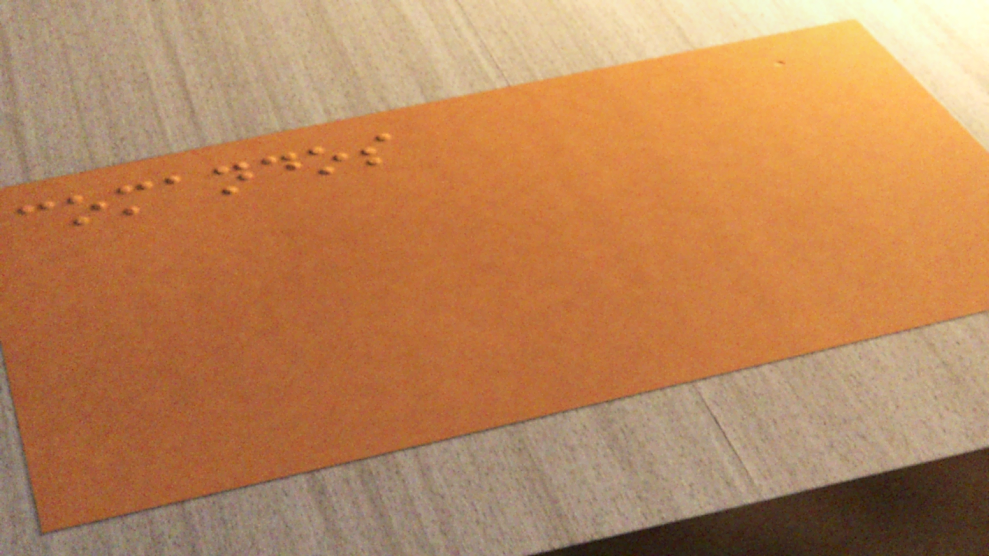comandos
